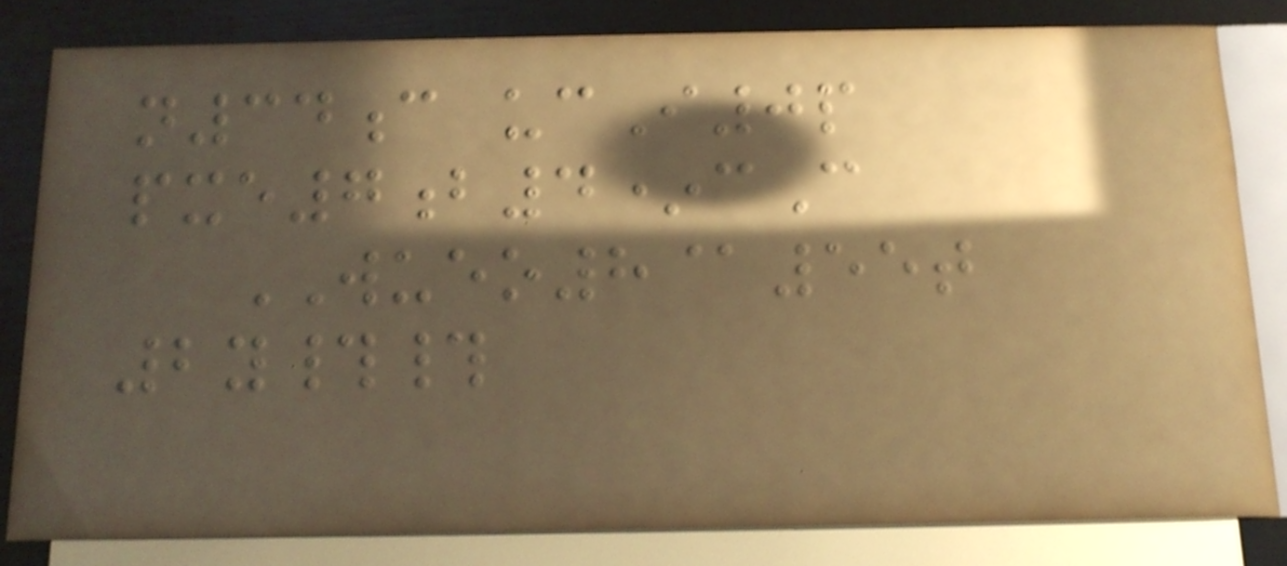n34c ucI0p
pxe7b4*cC
WUEO8@55t
2y##
